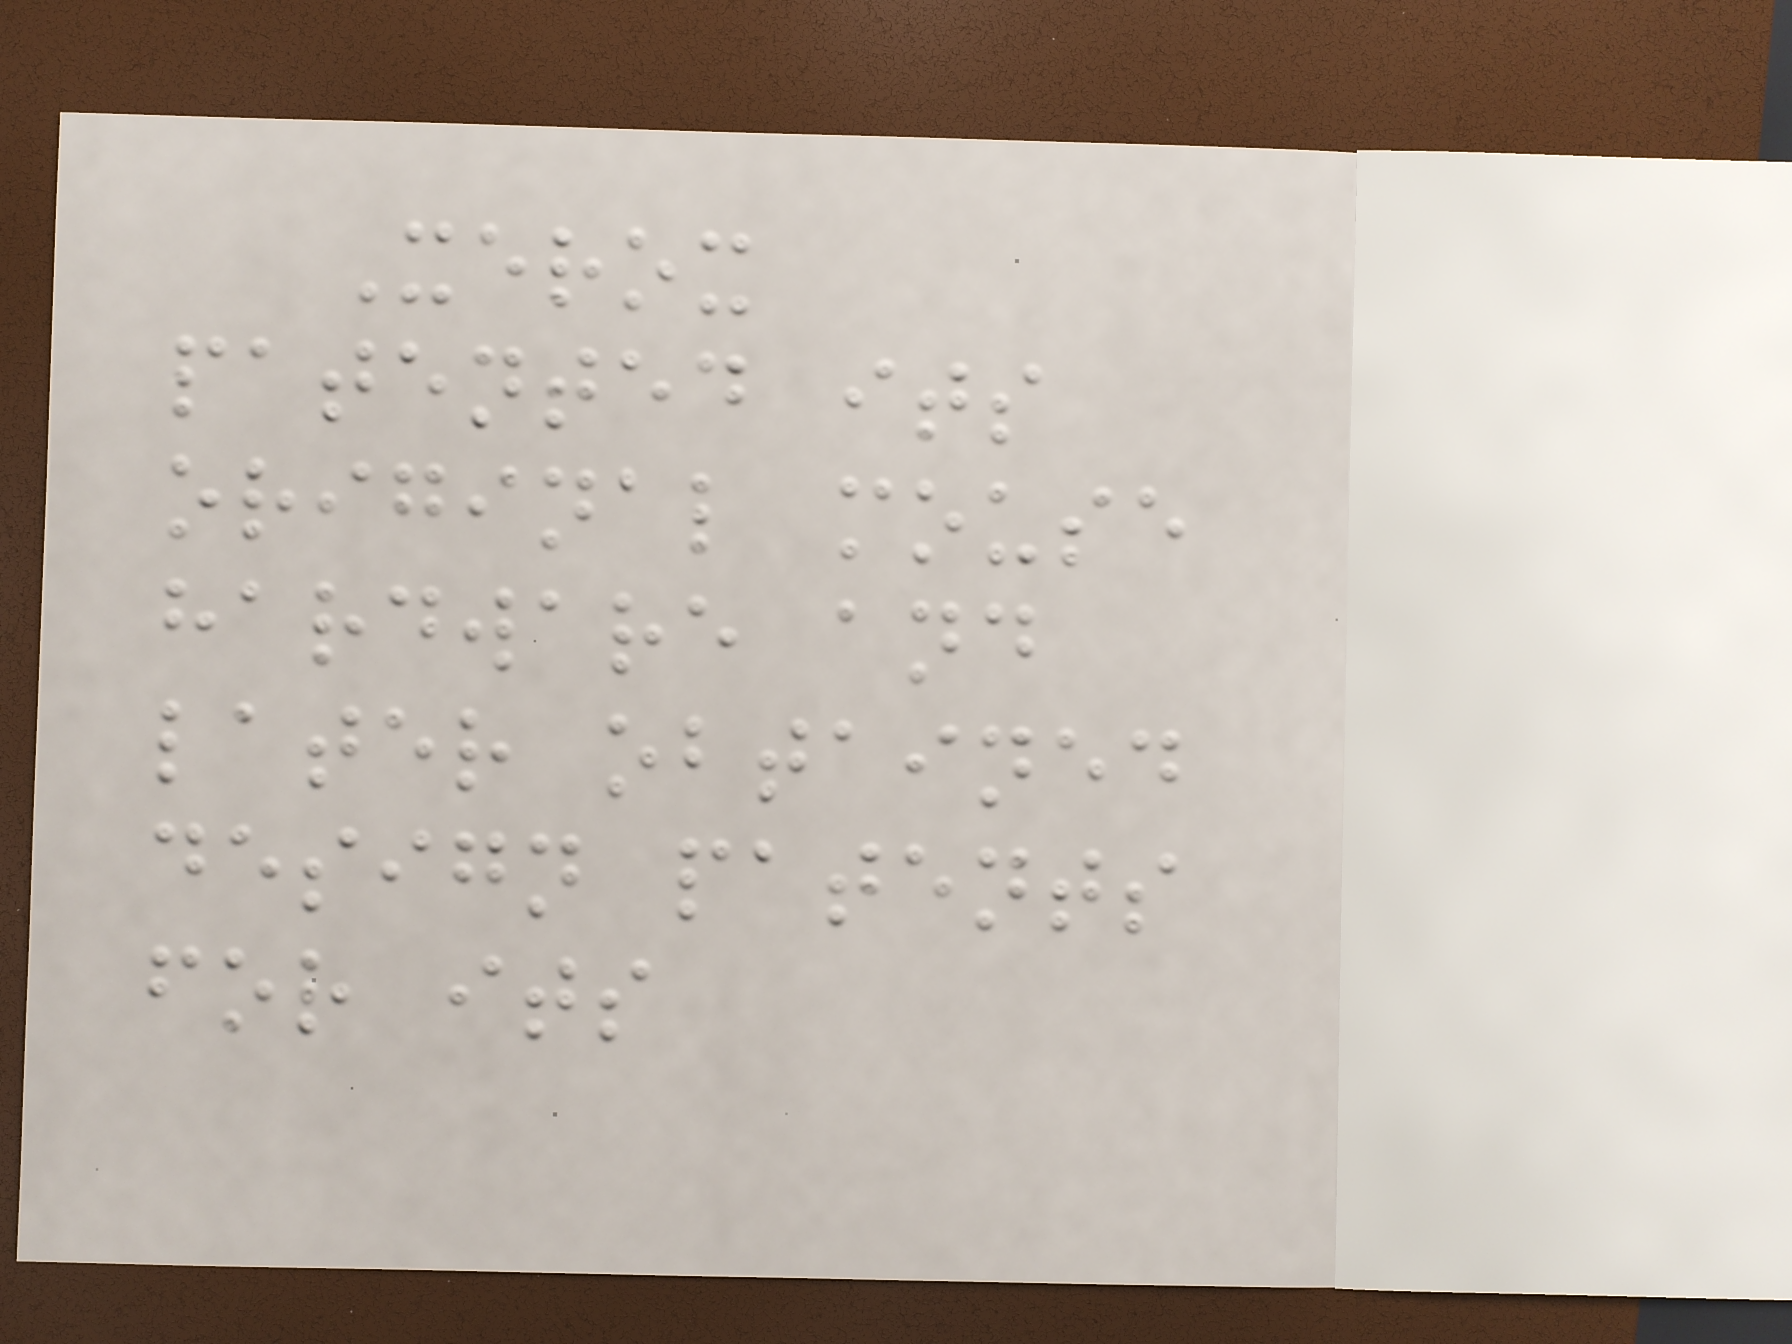Xerox
patented its
original mouse
hardware and
later obtained
design patents
for its
